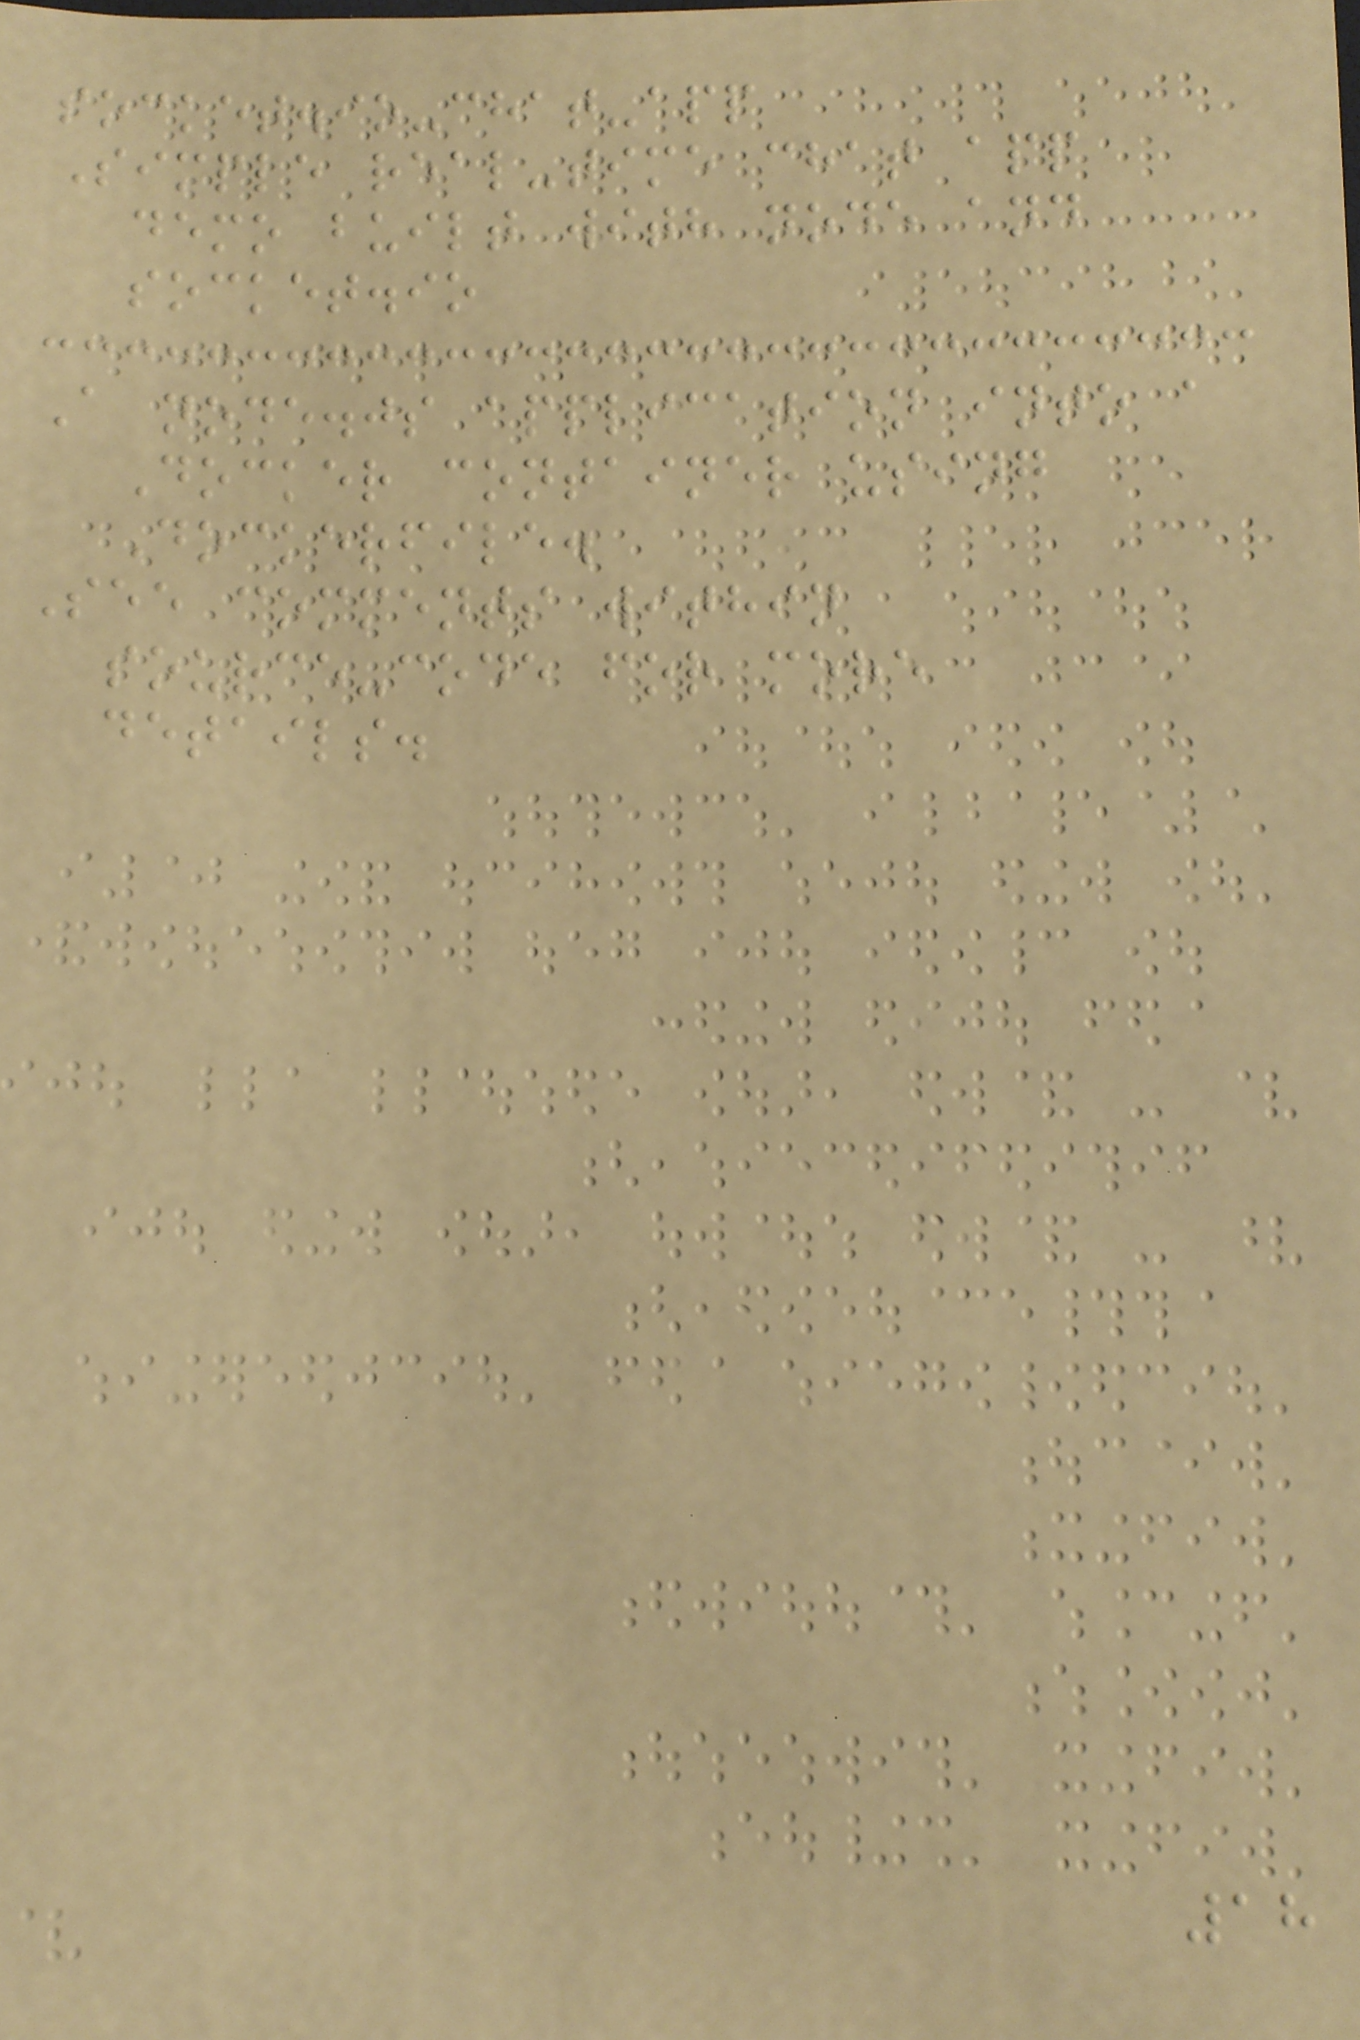socket.io-chat-app
Simple real-time chat app
demo built with node and
socket.io
A node.js application into a
Docker container using
Dockerfile.
See comments within
source-code for more
details.
18
